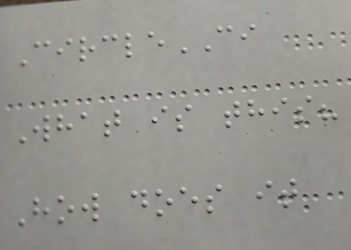CircleCI
What is this?
How does it
